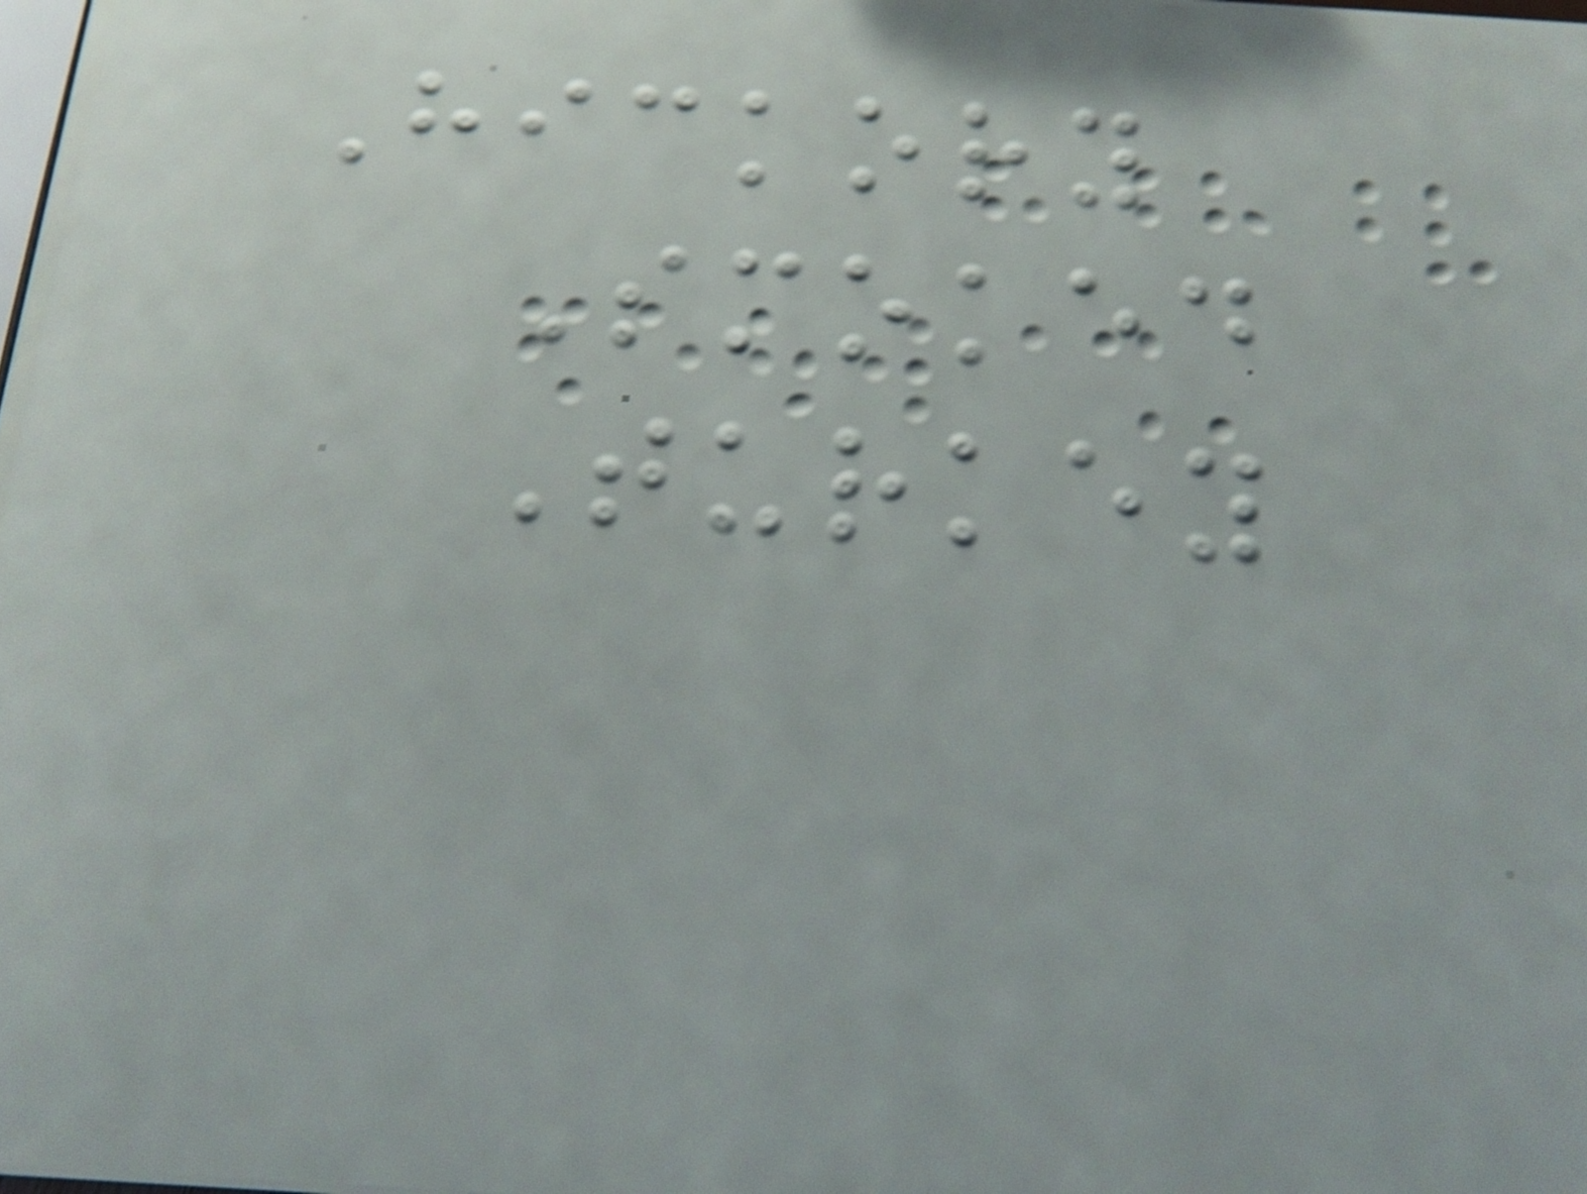Hickory
Smoked
Turkey
